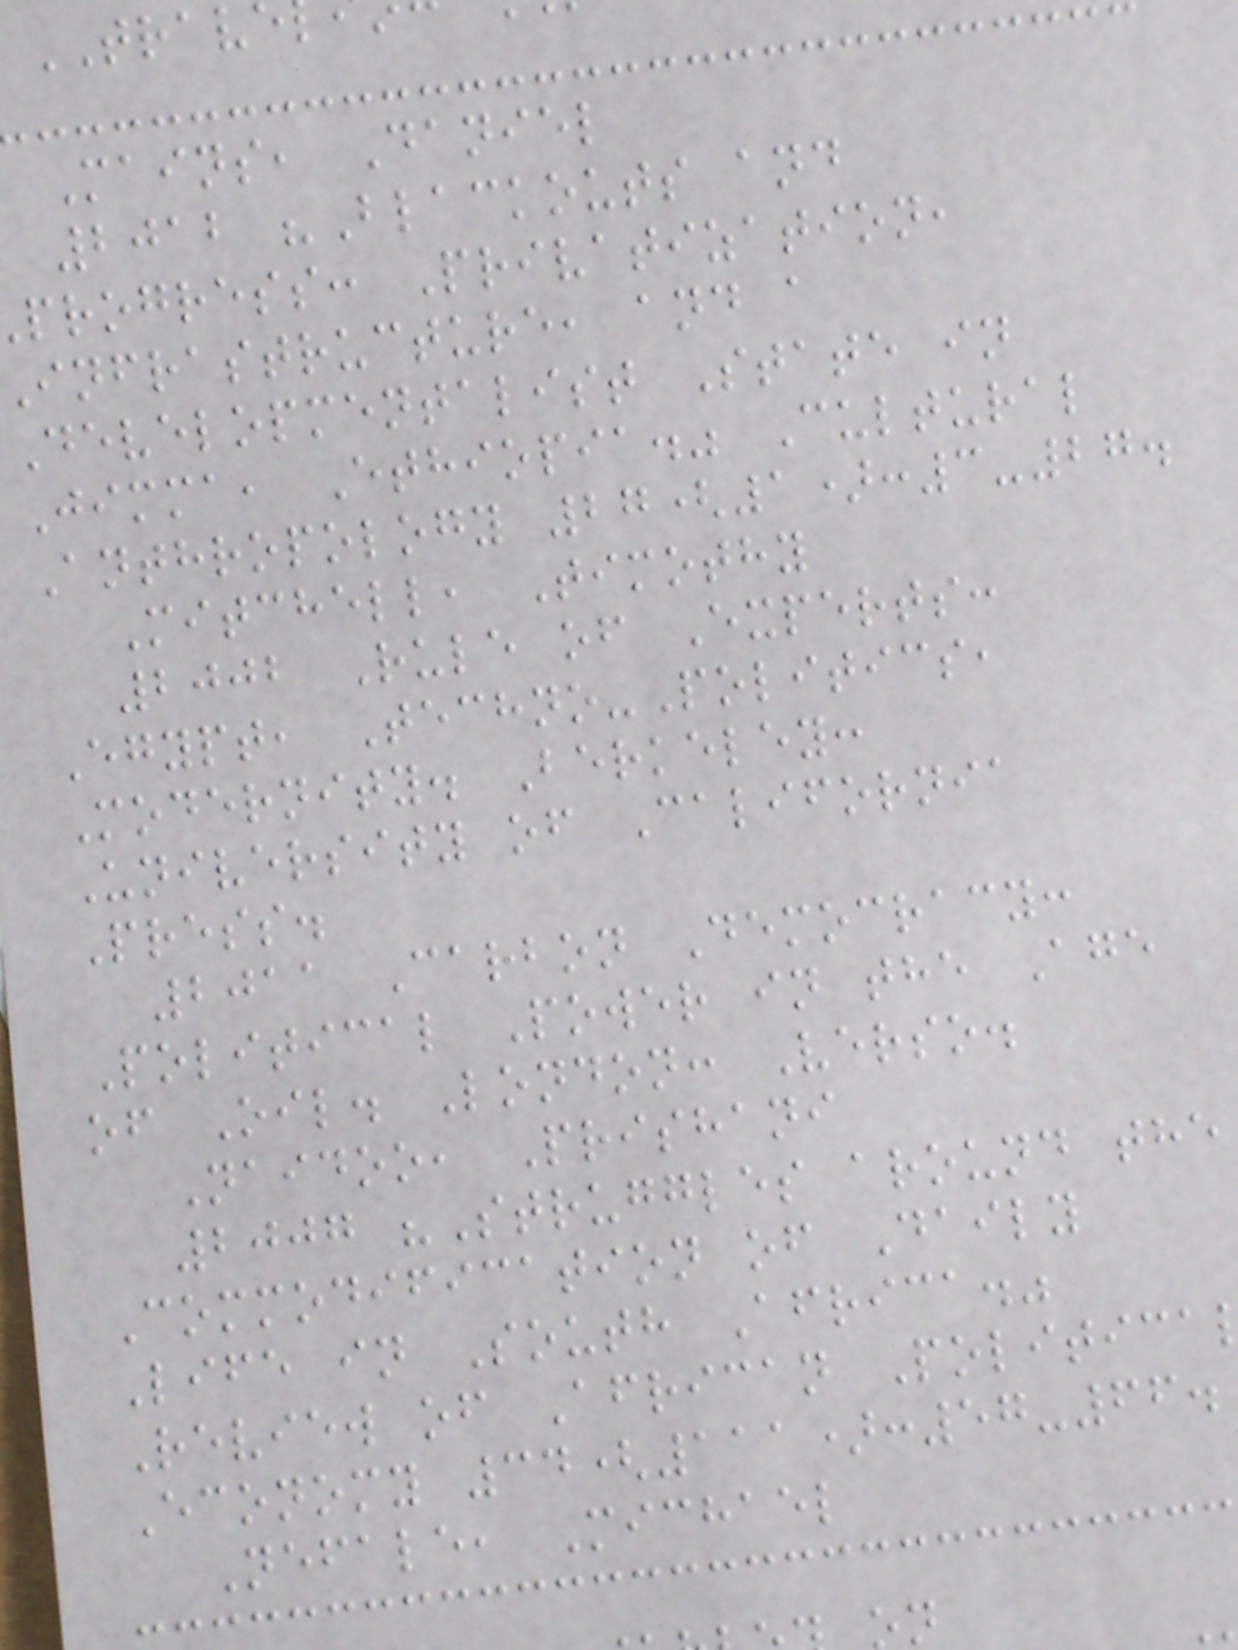Mains, Daniel
2012 "Blackouts and
progress: Privatization,
infrastructure, and a
Developmentalist State in
Jimma, Ethiopia." Cultural
Anthropology 27(1):3-27.
Mitchell, Timothy
2002 Rule of Experts:
Egypt, Techno-Politics,
Modernity. Berkeley:
University of California
Press.
2011 Carbon Democracy:
Political Power in the Age
of Oil. London: Verso.
Naidoo, Prishani
2007 "Struggles around the
Commodification of Daily
Life in South Africa."
Review of African Politica
Economy 34(111):57-66.
Nefale, Michael
